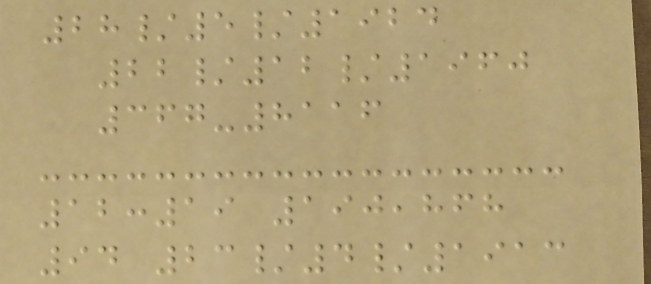28/5/1924
22/12/1960
367-8116
12:19 190,868
94 23/4/1913
